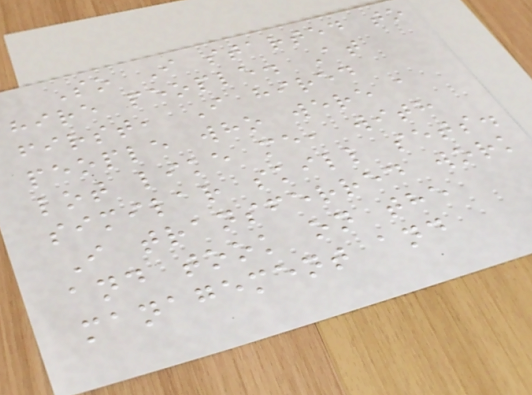So I started to
hire people. At
first, I hired
people who were a
lot like me, with
similar skill sets.
I transferred work
and took on the
management and
